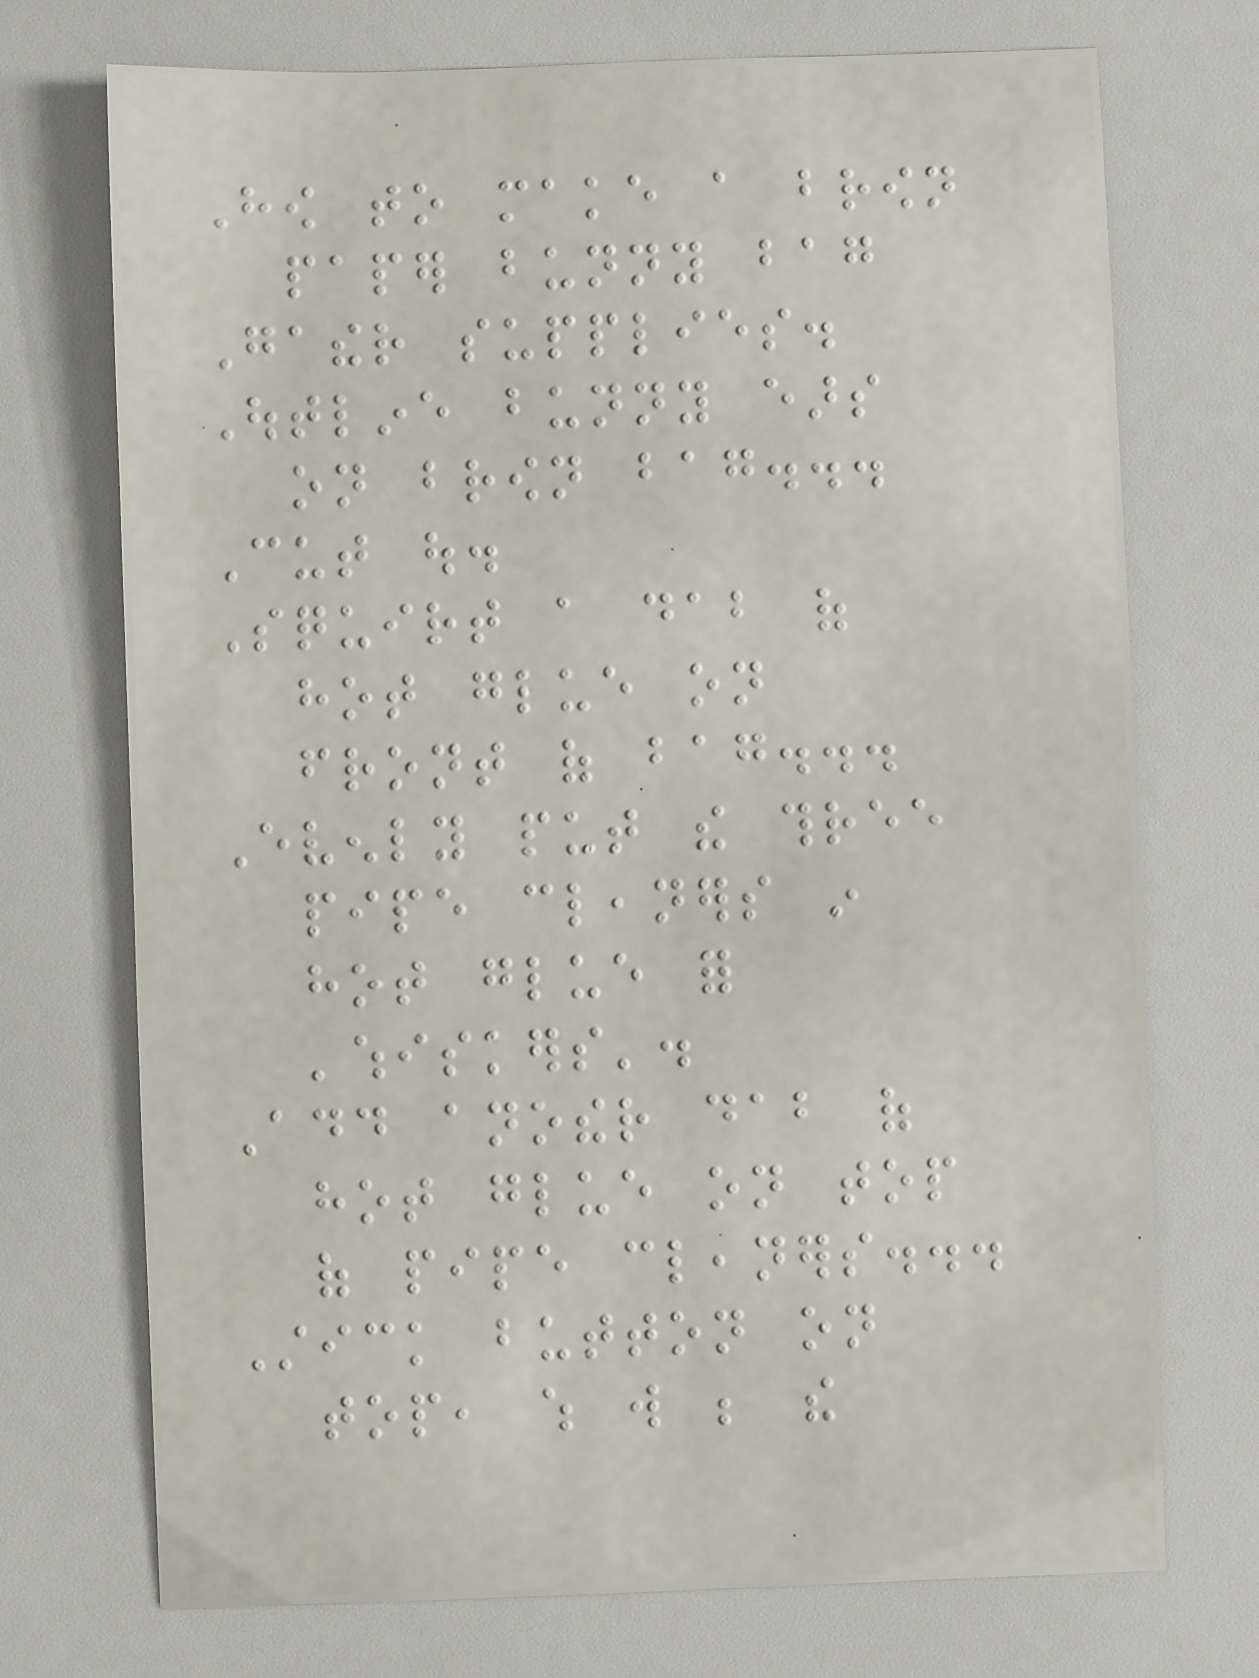How to make a brown
paper bunny bag
Gather supplies.
Outline bunny ears
on brown bag...
Cut out.
Squirt a dab of
hot glue on
front of bag...
Evenly put the three
pipe cleaners in
hot glue for
'whiskers'.
Add another dab of
hot glue on top
of pipe cleaners...
Stick button on
top, which will be the
